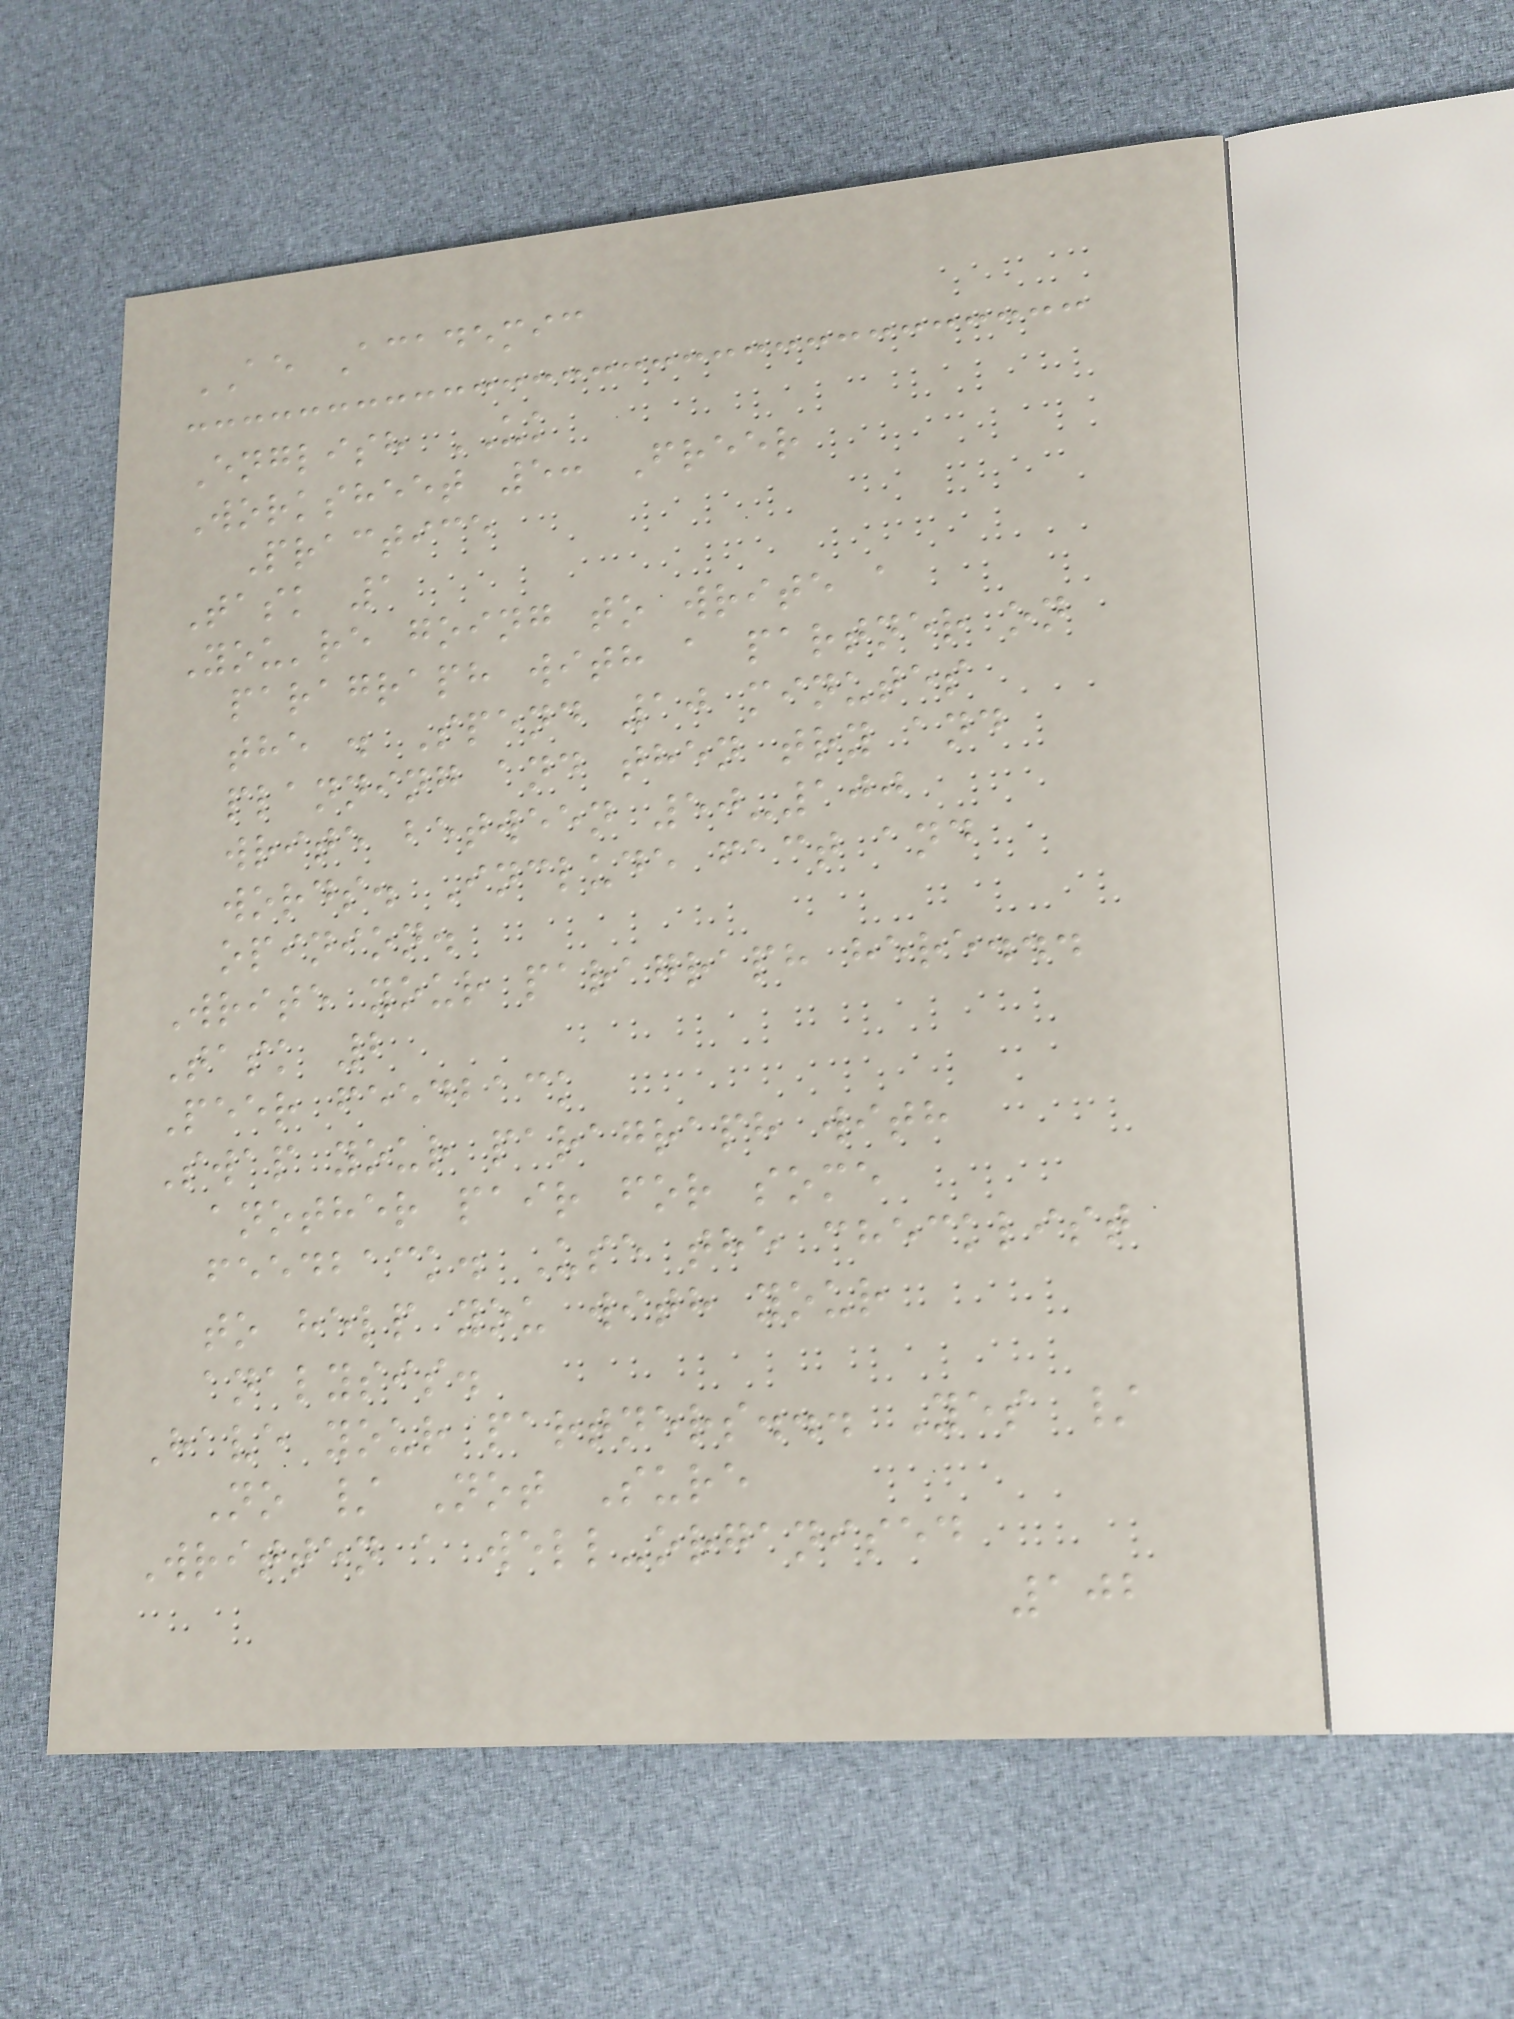AE Academic
English UK
Worksheet 5: Freer
Practice
Task 1
You're going to write a
paragraph with a partner on
the . Spend 10 minutes
planning and then try and
write between 50-100
words. Include fact and
opinion.
Write your paragraph here...
Task 2
Peer feedback
Swap your paragraph with
another pair for some
feedback. Use the checklist
to help you with your
analysis.
Have your partners... Yes /
No / Not Sure
Written a well-organised
102
